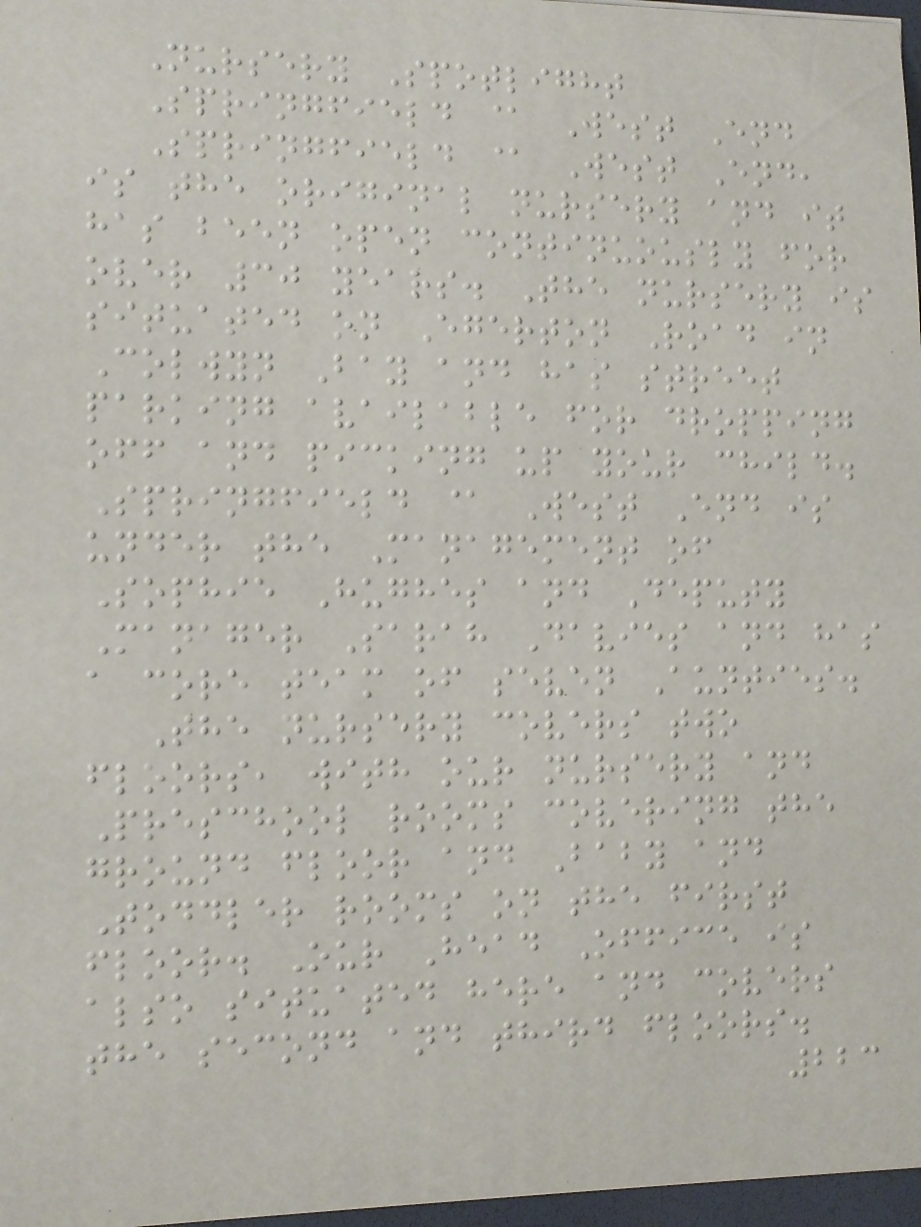Nursery Spotlight
Springfield @ West End
Springfield @ West End,
is the original nursery and it
has been open continuously for
over 30 years. The nursery is
situated on Egerton Road in
Colwyn Bay and has street
parking available for dropping
off and picking up your child.
Springfield @ West End is
under the Management of
Sophie Hughes and Deputy
Manager Sarah Davies and has
a core team of seven Aunties.
The nursery covers two
floors, with our nursery and
Preschool rooms covering the
ground floor and Baby and
Toddler rooms on the first
floor. Our Head Office is
also situated here and covers
the second and third floors.
223
